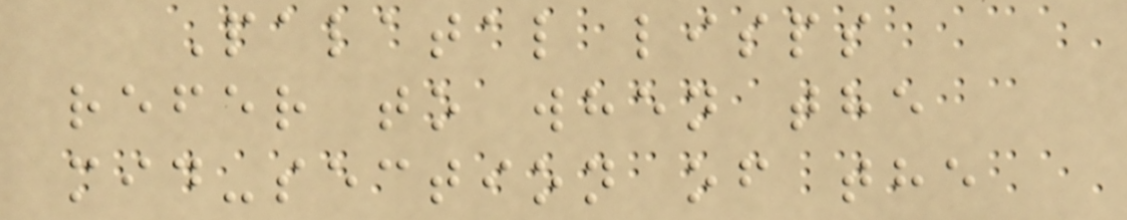Palatal lisps
refer to when the
mid-section of the
